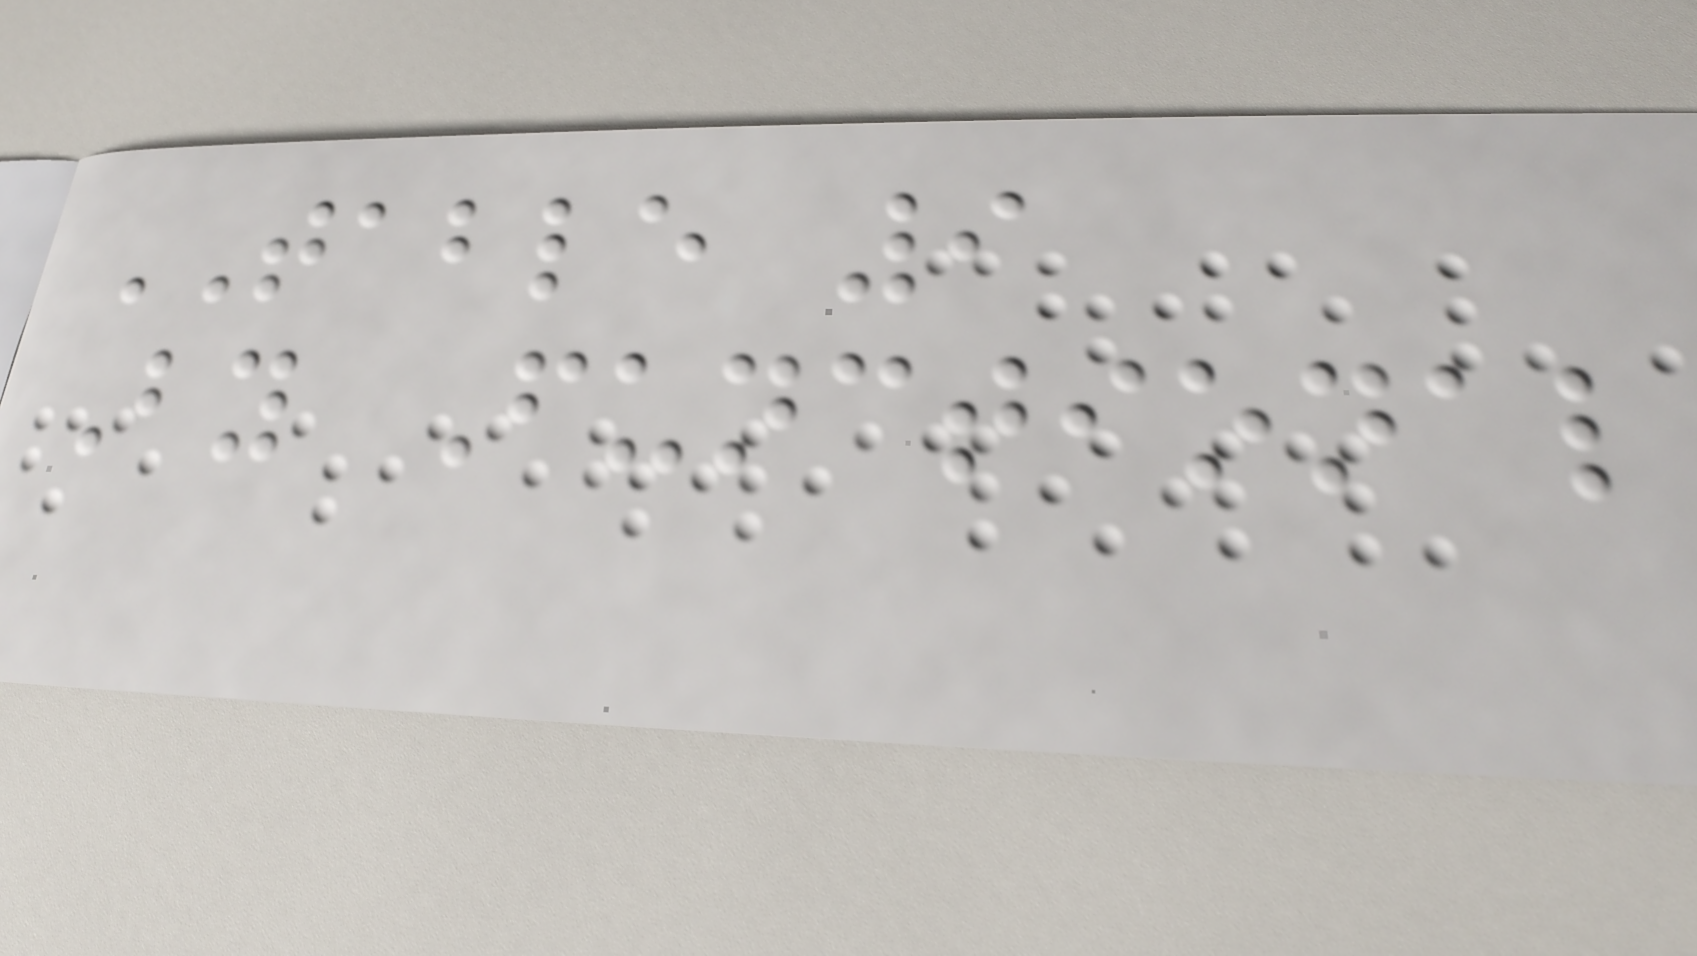TABLE 9
By Functional
